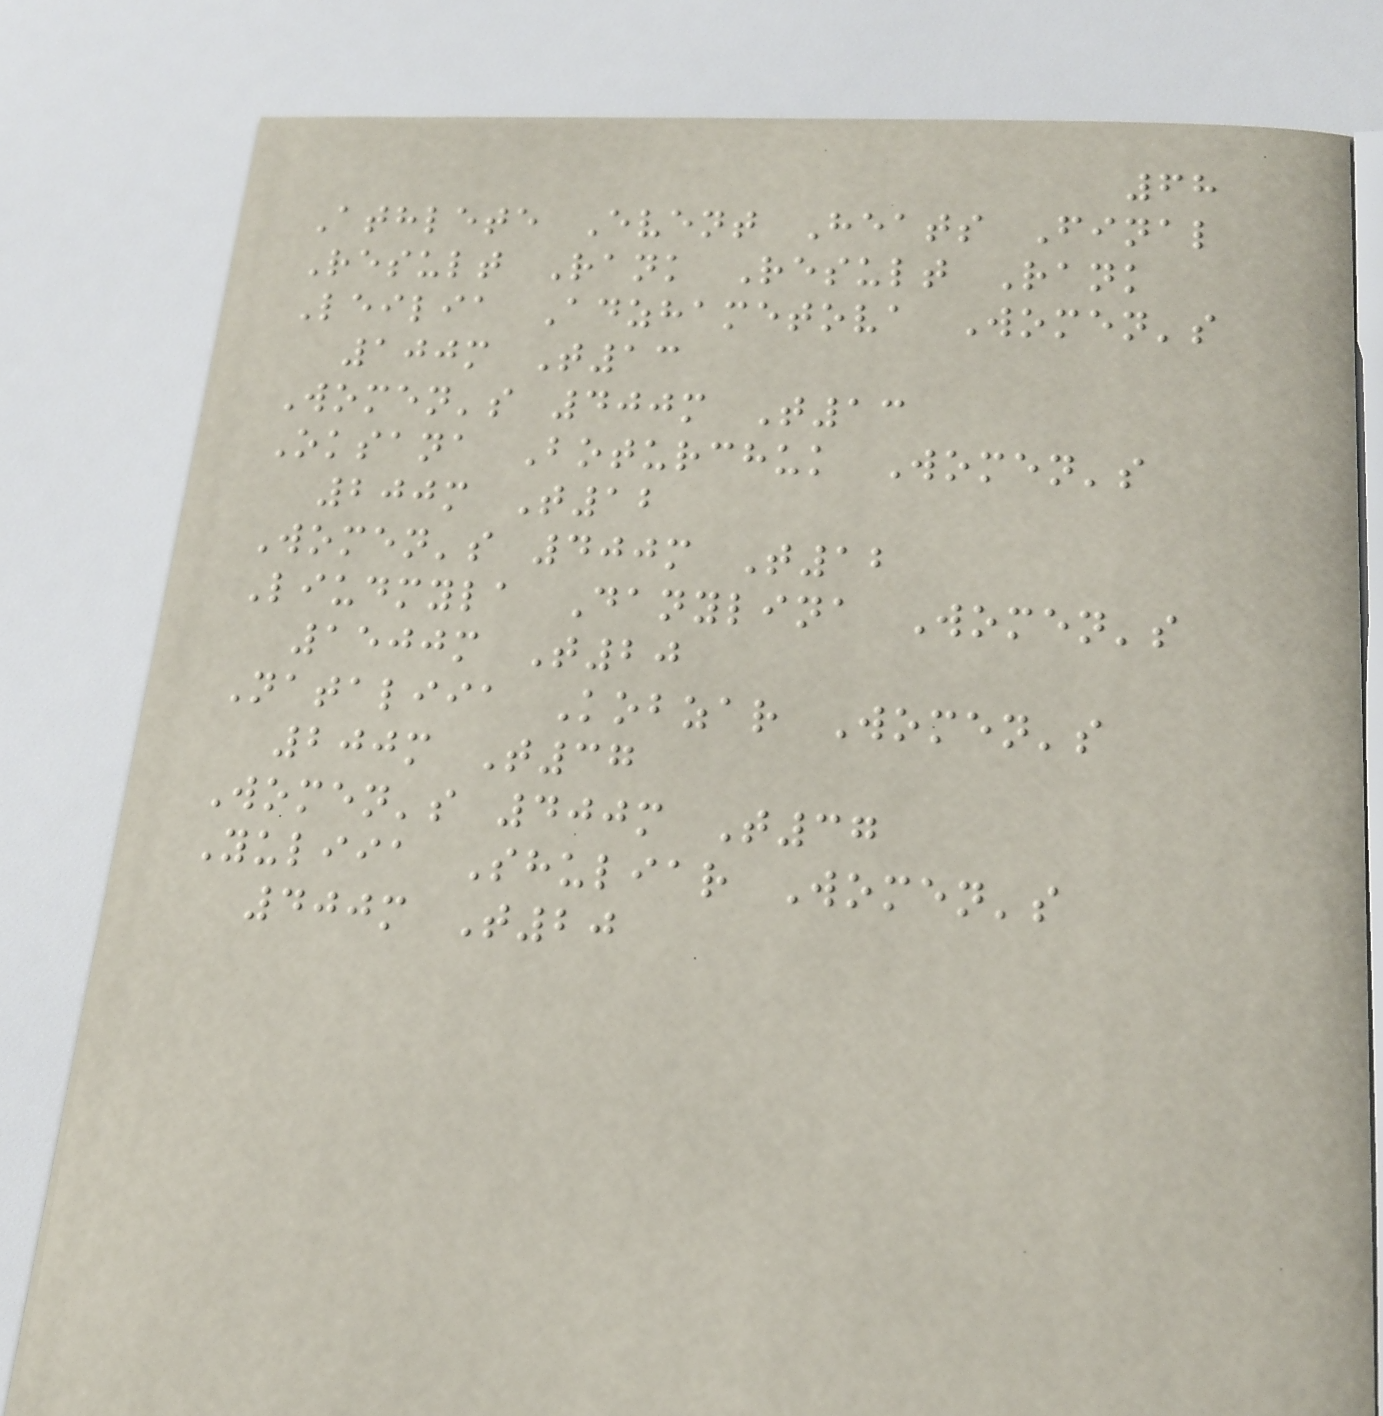68
Athlete Event Heats Final
Result Rank Result Rank
Leilia Adzhametova Women's
100m T13
Women's 400m T13
Oksana Boturchuk Women's
200m T12
Women's 400m T12
Liudmyla Danylina Women's
1500m T20
Nataliia Kobzar Women's
200m T37
Women's 400m T37
Yuliia Shuliar Women's
400m T20
